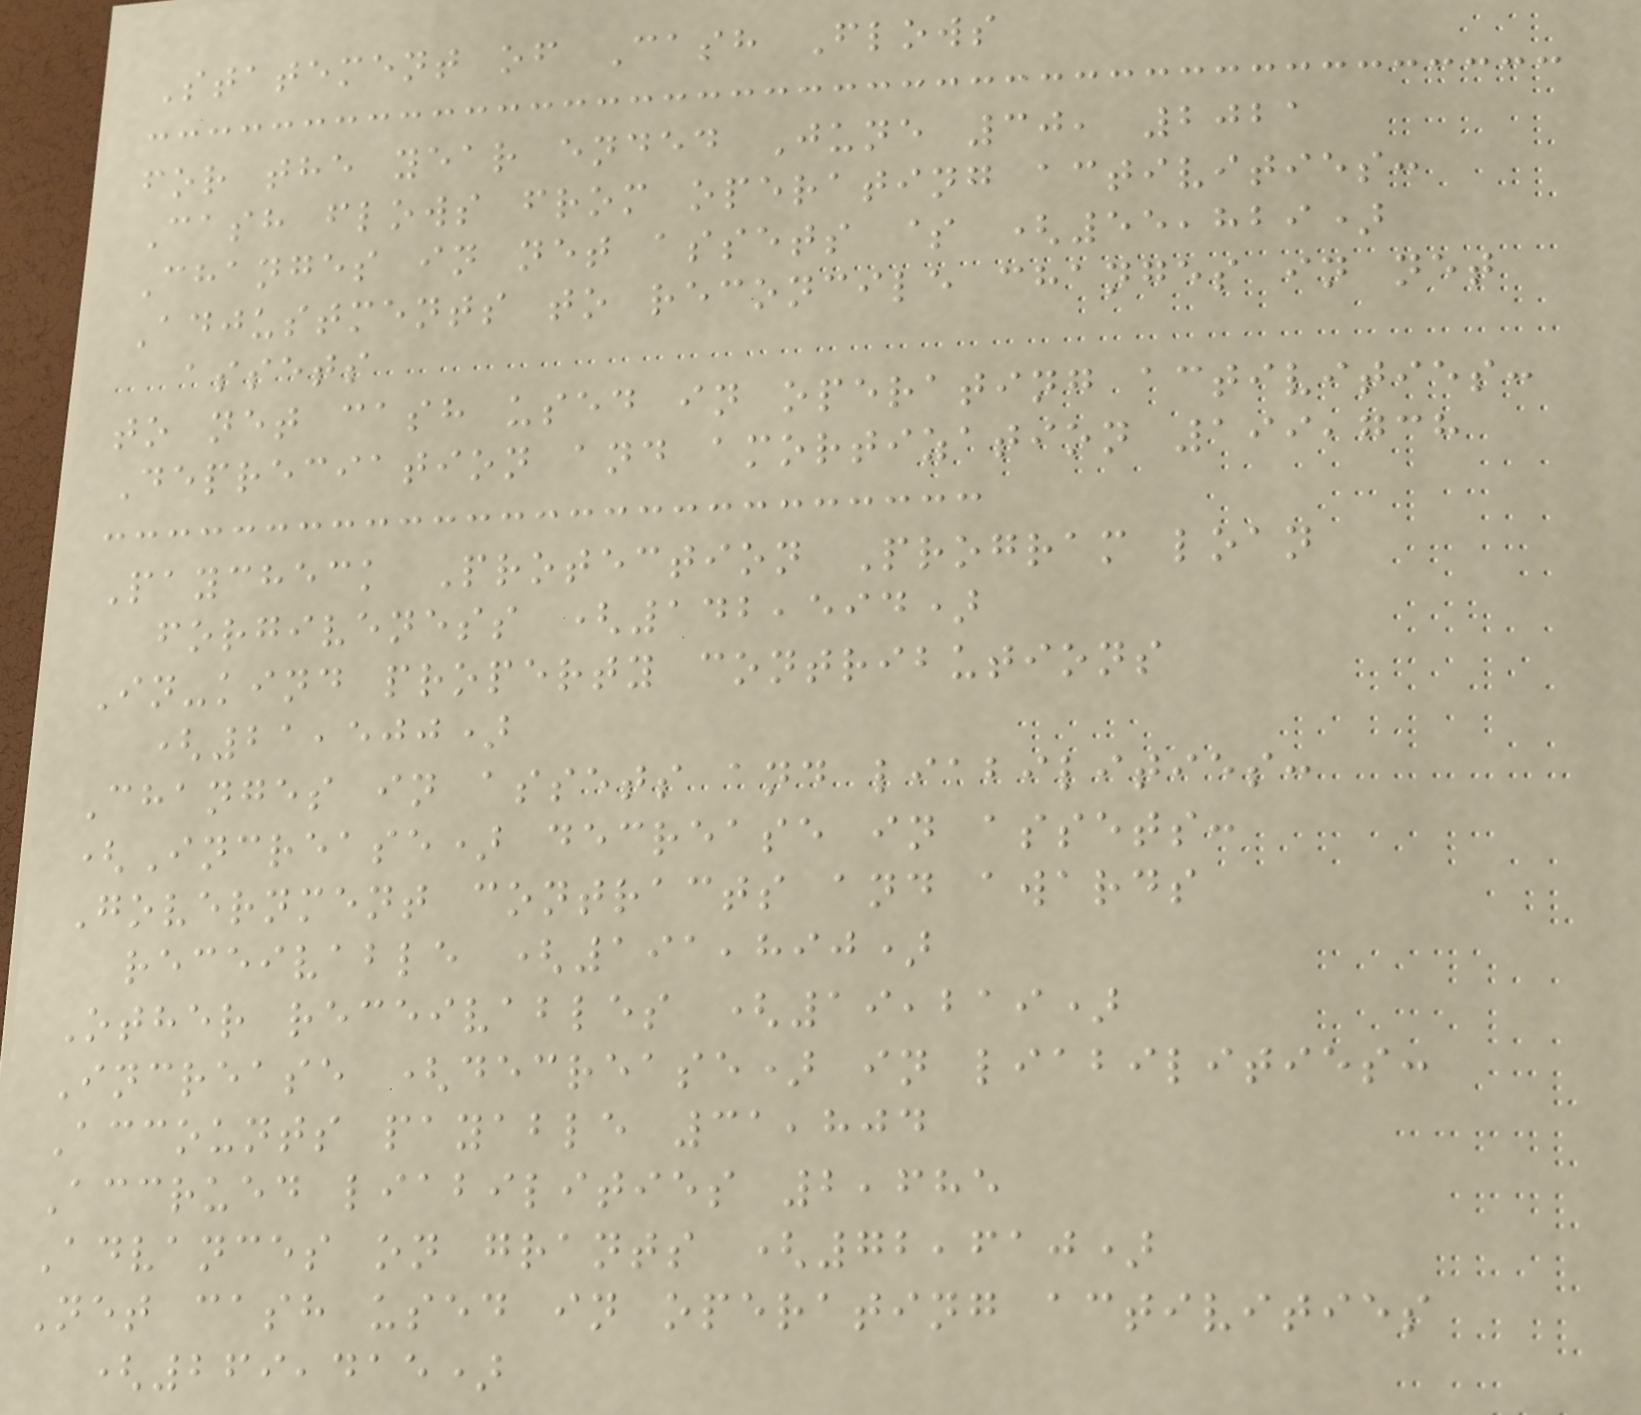Statement of Cash Flows
for the year ended June 30, 2021
Cash flows from operating activities:
Changes in net assets $ (55,829)
Adjustments to reconcile changes in net
assets
to net cash used in operating activities:
Depreciation and amortization 199,738
Paycheck Protection Program loan
forgiveness (142,594)
In-kind property contributions
(21,500)
Changes in assets and liabilities:
(Increase) decrease in assets:
Government contracts and awards
receivable (191,890)
Other receivables (19,219)
Increase (decrease) in liabilities:
Accounts payable 31,804
Accrued liabilities 2,685
Advances on grants (72,610)
Net cash used in operating activities
(269,415)
